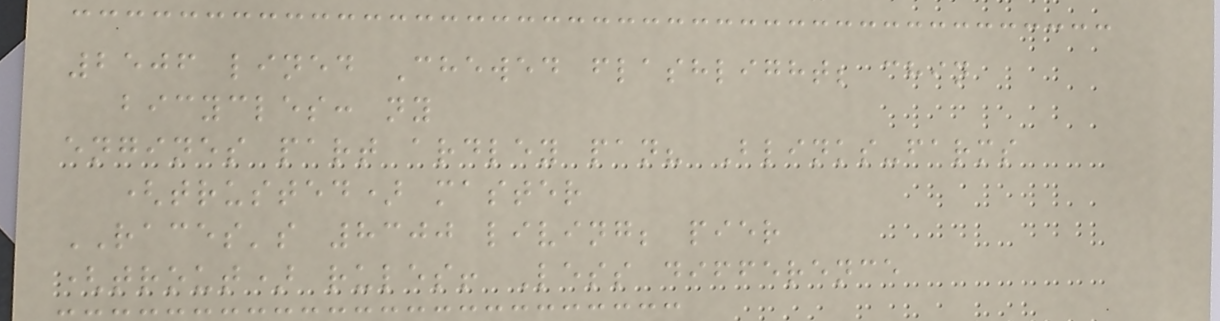2506 lined Chewed flashlight; chin
bicycles: ny
engines part ardley pan? Blinks-farms
(trusted) master
RACES's 8300 living; pier
(trout) rules! Less difference
